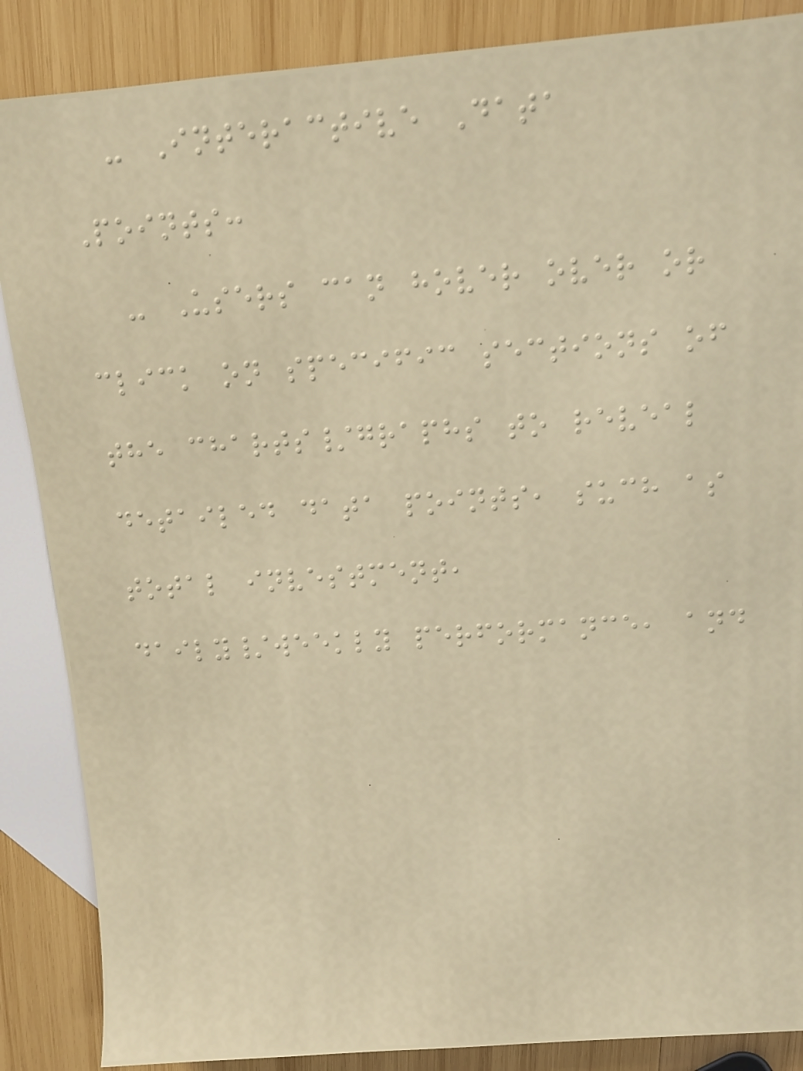- Interactive Data
Points:
- Users can hover over or
click on specific sections of
the charts/graphs to reveal
detailed data points, such as
total investment,
daily/weekly performance, and
